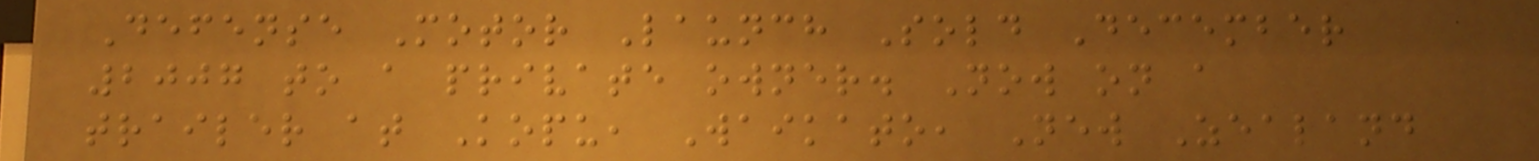Defense Motor Launch Sold December
2007 to a private owner. Now on a
trailer at Kopu, Waikato, New Zealand
